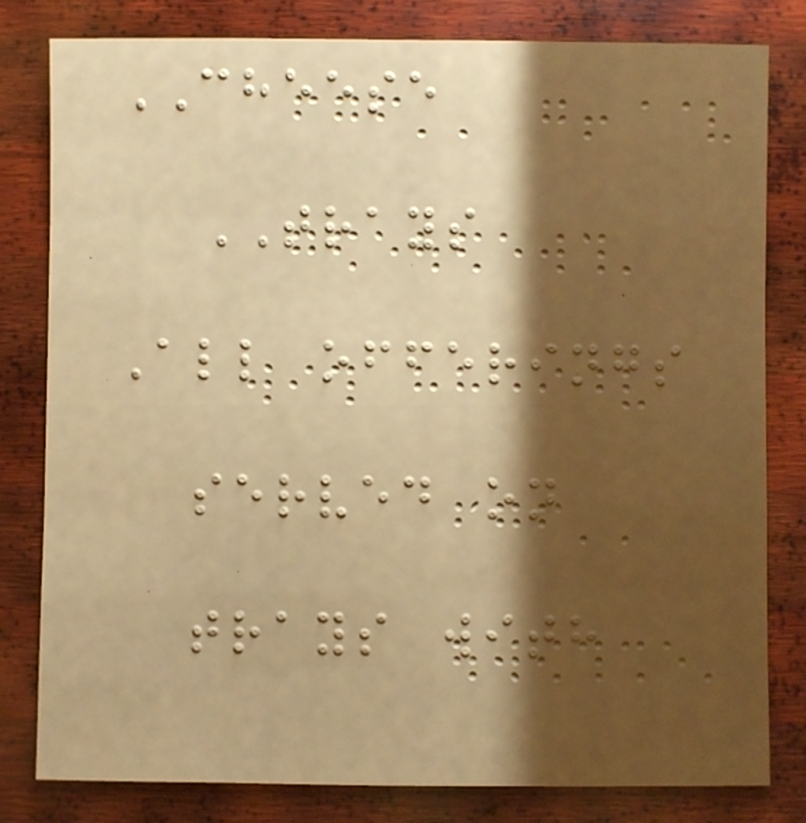CHEESE
TRAYS
All offerings
served on
trays with
